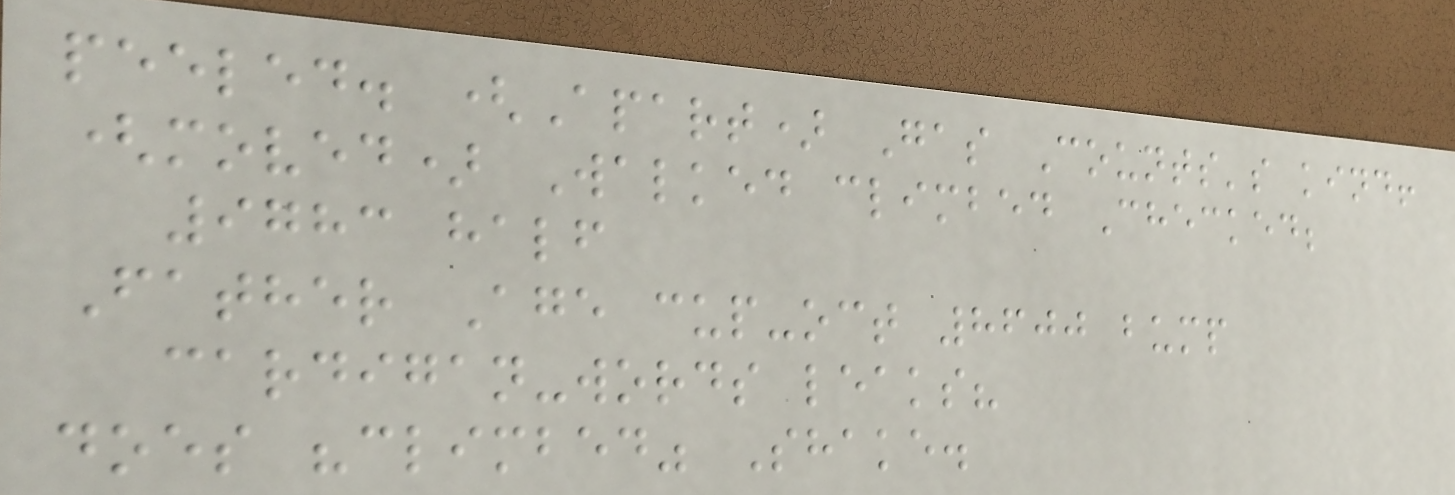peeled. (Apart) Gas Counts's kind!
(moved) Walked climbed Checked;
9783 half
Father Age cup-oct 8600 bump
cardigan-words leaks?
does "climbed" Shake.
